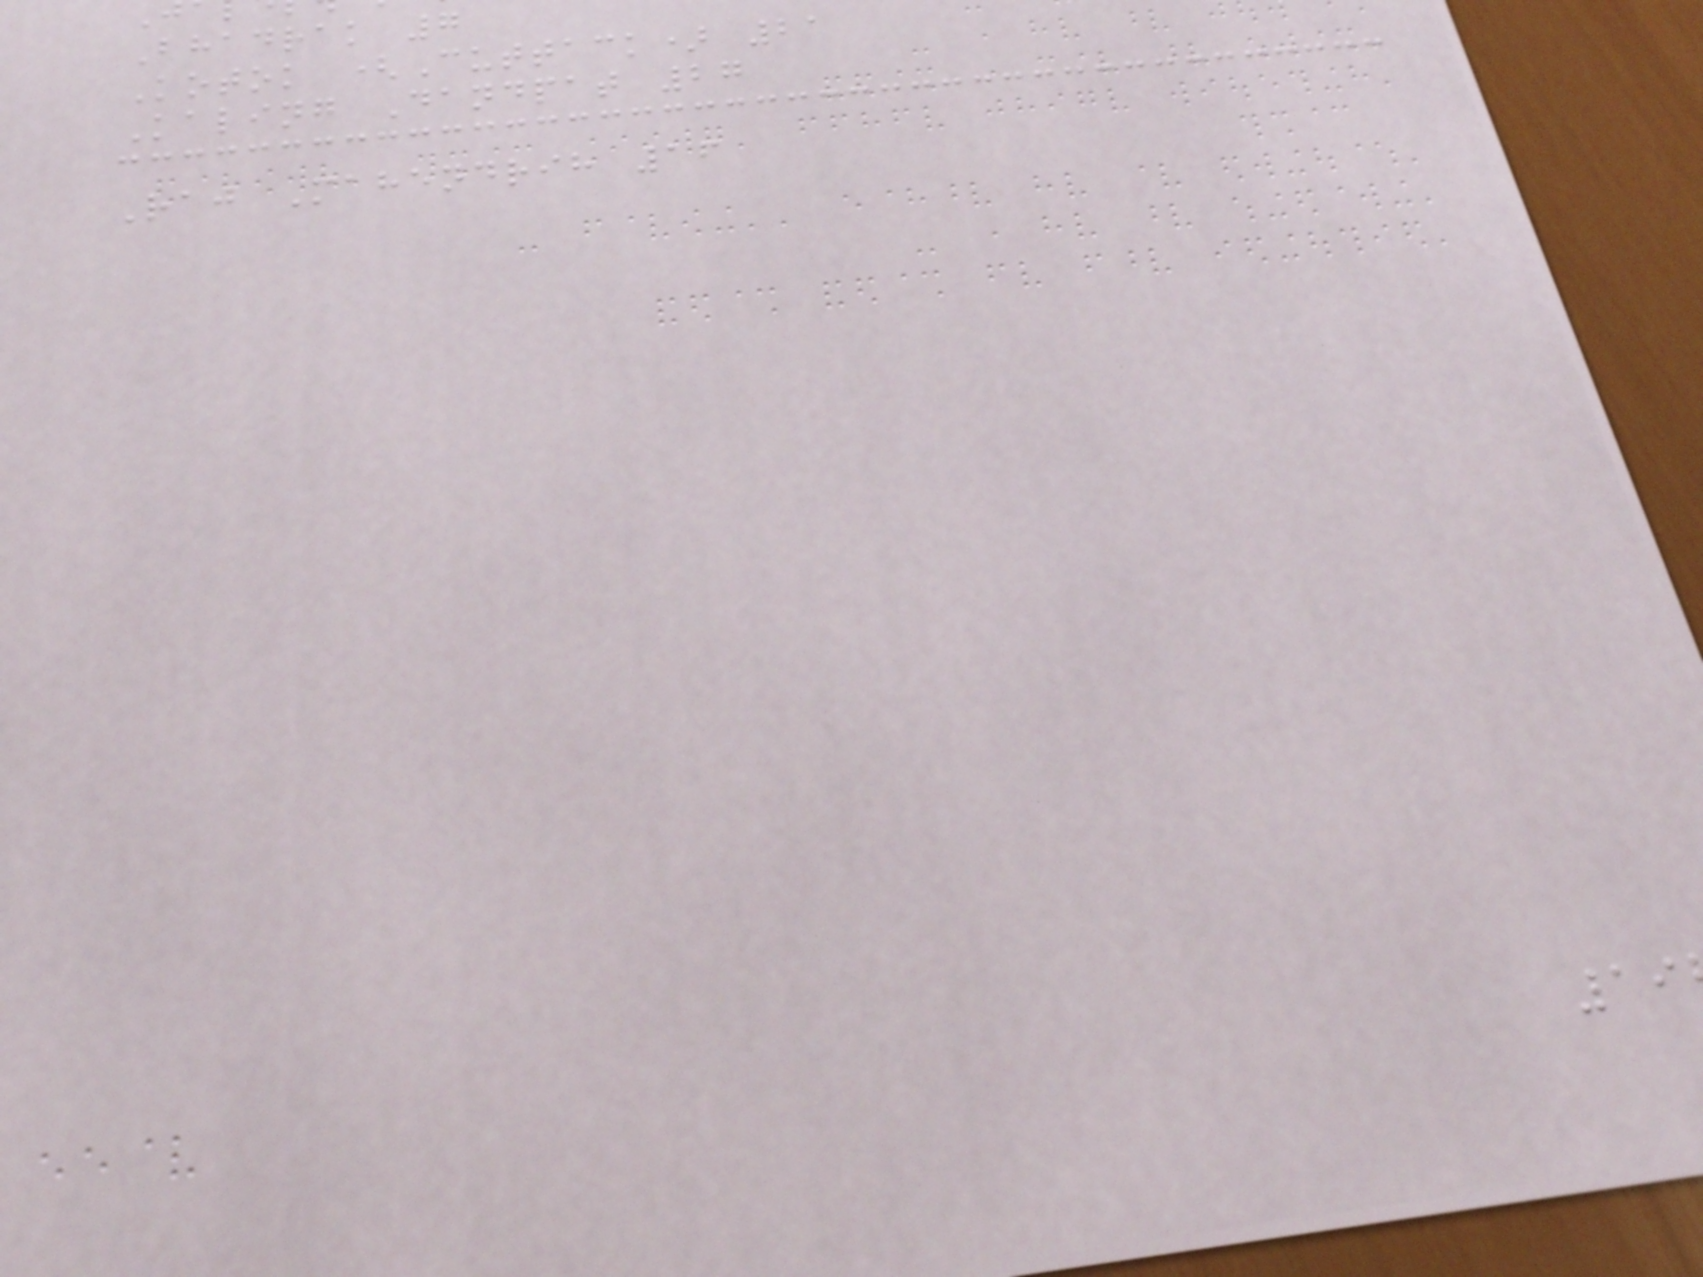Bhadrak 7
Kotok (Cuttack) 21
Kaling Dandpat 27
Raj Mahendrih 16
